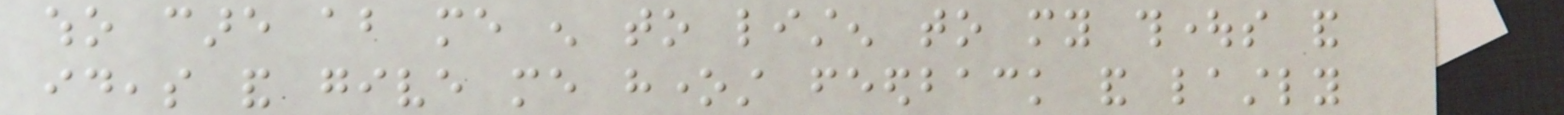who care about me enough to listen to my thoughts and
ideas and give me honest feedback and lastly
